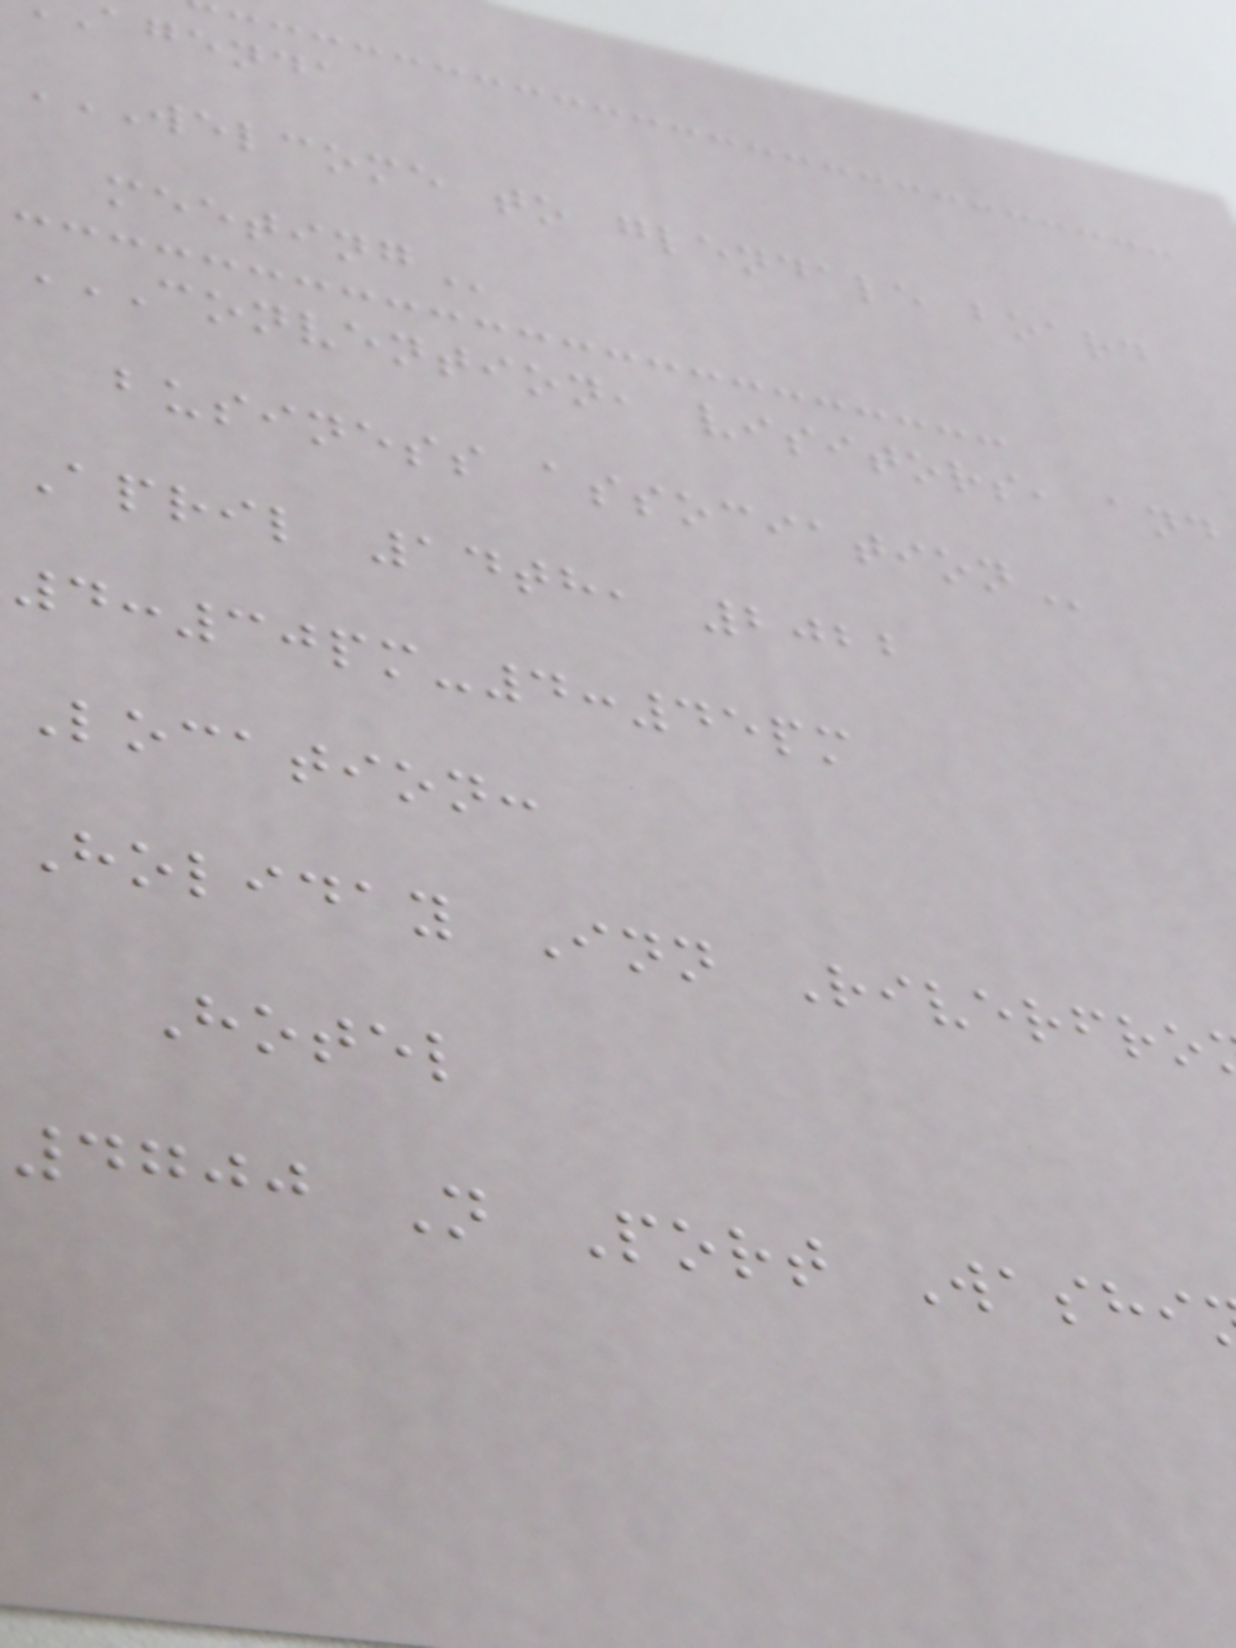agenda
WELCOME TO GLENDALE BOARD
CONVENTION, VISITORS, AND
business
April 14th, 2022
4:30pm-4:45pm
Location:
Holiday Inn Riverfro
Hotel
4700 N Port Washi
